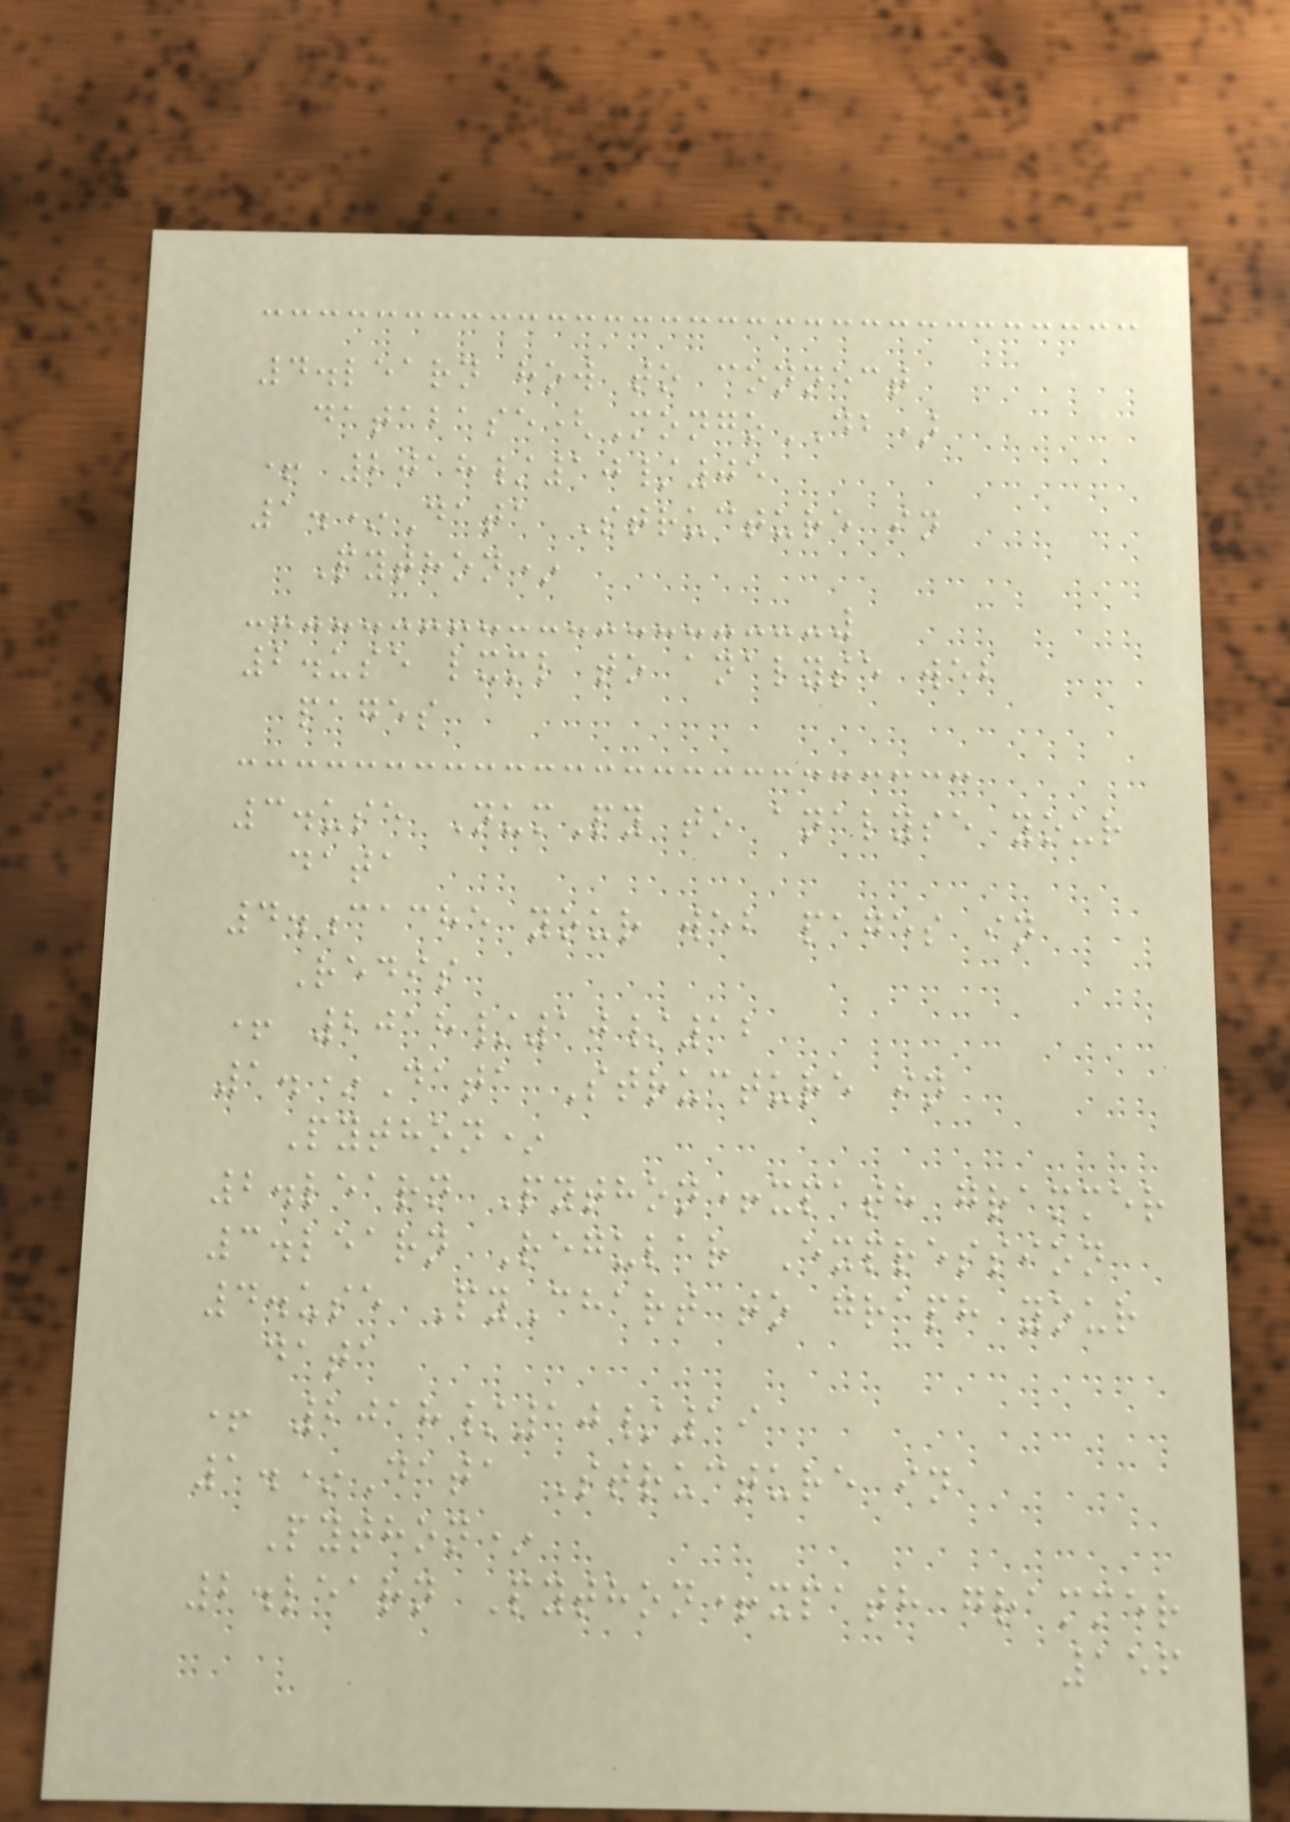4.learn how to connect
database(MongoDB)
+ 2018/10/05
1.*Data Structure in
Python*
2.use lxml to analyse web
pages
3.use NumPy to analyse your
data
4.cache your web pages in
Redis
+ 2018/10/12
1.*Data Structure in
Python*
2.learn Python+xpath grammer
3.learn Regular Expression
4.use PyChart to graph your
data
+ 2018/10/19
1.*Data Structure in
Python*
2.learn Python+xpath grammer
156
